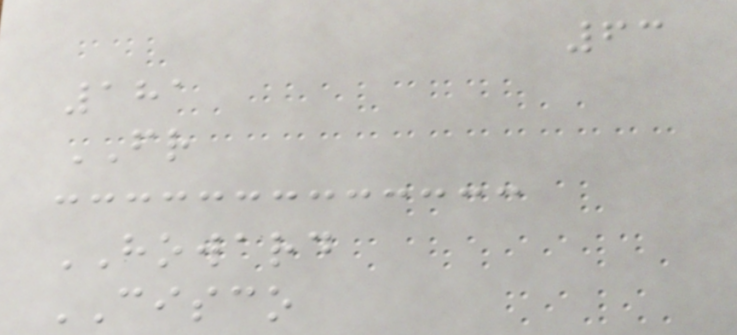63
181
FR
HOWARD
CISCO
